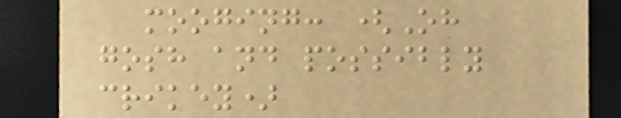mooging: (Oh
gosh and possibly
crikey)
